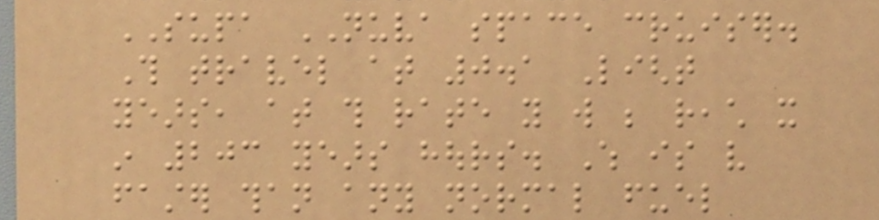SUPA NUVA space cruiser.
This travel at 0.1 Light
years, at this rate you will be reach it
in 203 years hours. Which is very
faster than any normal fuel
